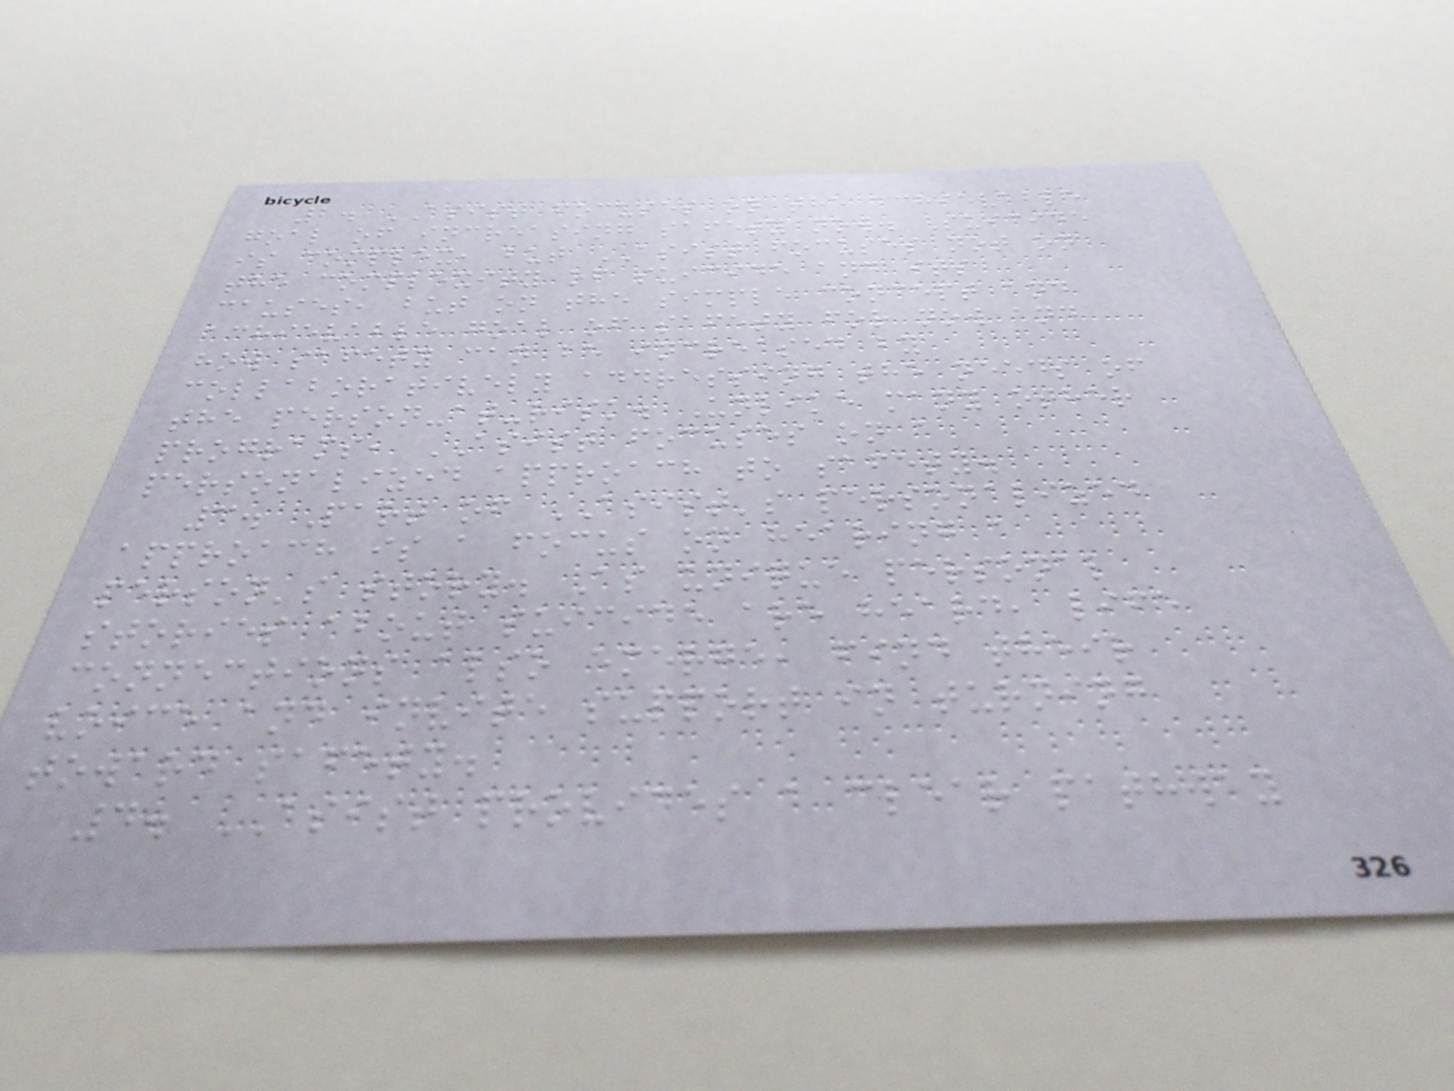2. ASIST focuses on the achievable
goal of increasing safety now. Suicide
is complex, but ASIST focuses not on
the complexity of suicide and its
causes, but on the simple concept and
achievable goal of safety for now and
how safety can be increased by
collaboratively addressing the needs of
the person-at-risk. Unlike many other
programs, ASIST focuses on a
personalized approach to safety.
3. Part of ASIST's personalized
approach is a focus on hearing a
person's story. As unique personal
stories about suicide are heard, life
connections also emerge, find their
voice and invite support in turning
toward safety.
4. ASIST provides a clear pathway
